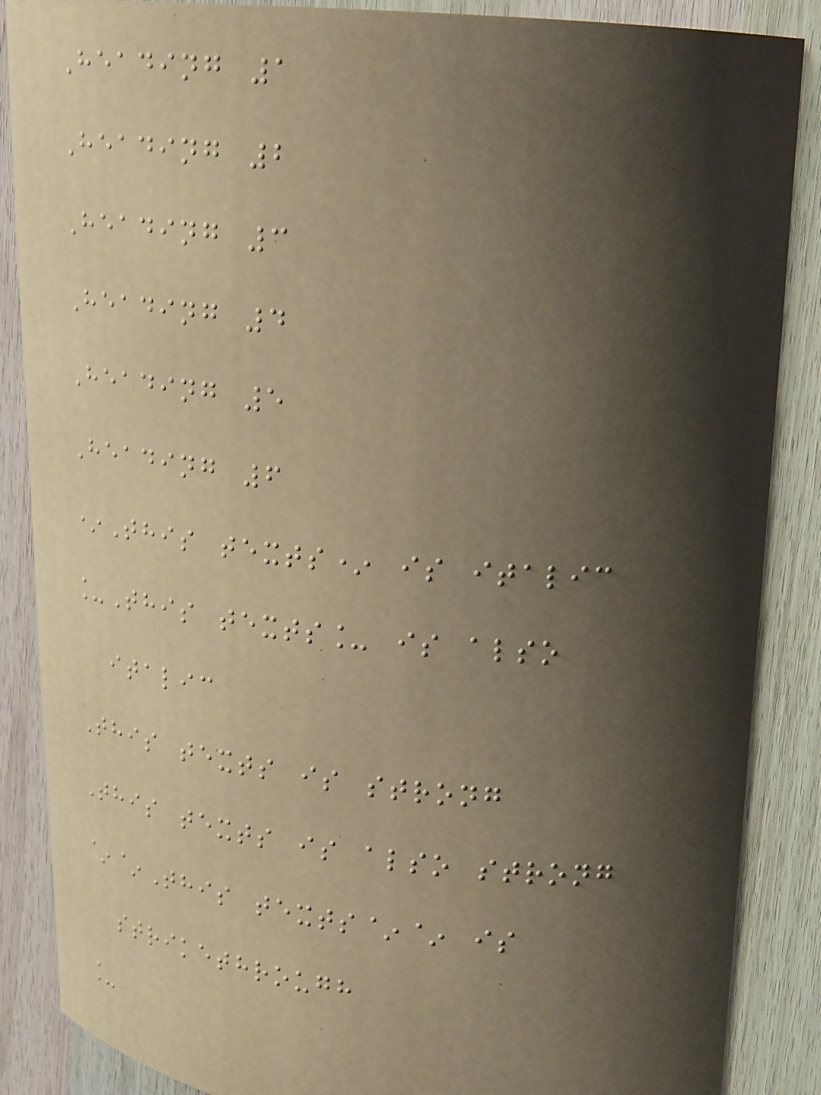Heading 1
Heading 2
Heading 3
Heading 4
Heading 5
Heading 6
*This texts* is italic
_This texts_ is also
italic
This texts is strong
This texts is also strong
~~This texts~~ is
strikethrough
_
